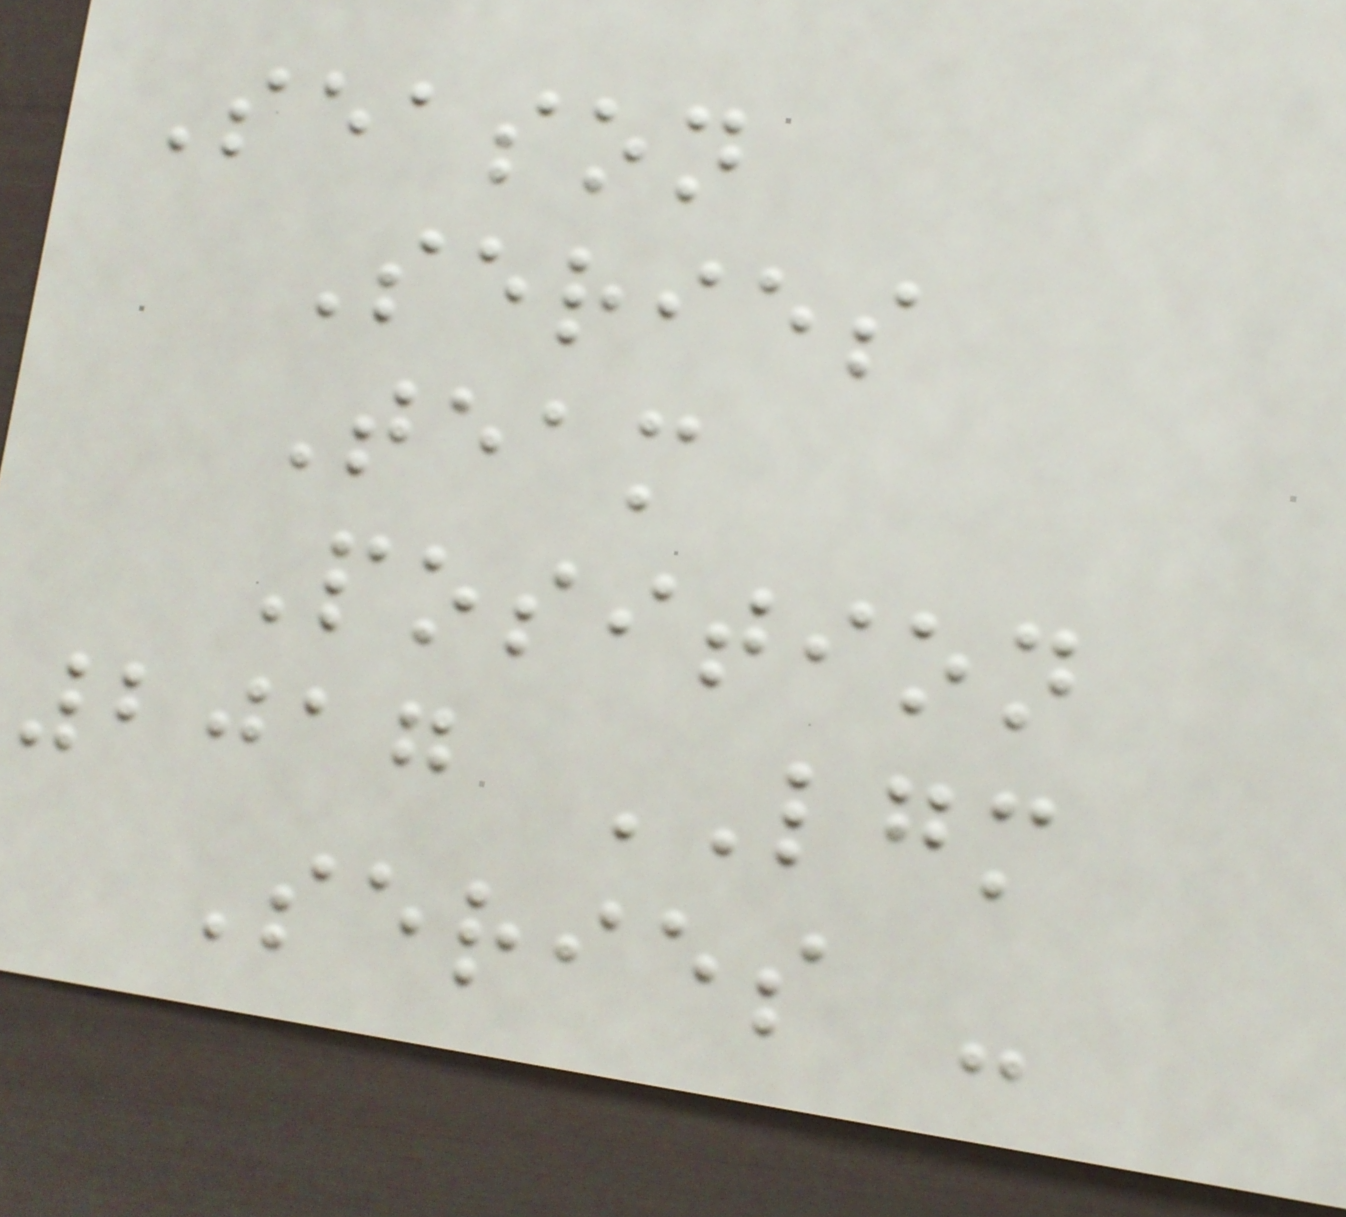Season
Series
Team
Position
2017 LGM
Series -
